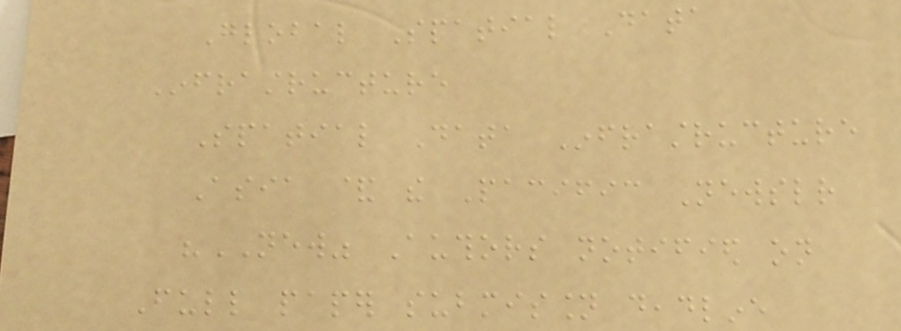Global Spatial Data
Infrastructure
Spatial Data Infrastructure
Asia & the Pacific Newsletter
"NEW" Authors notified on
Full paper submission deadline
